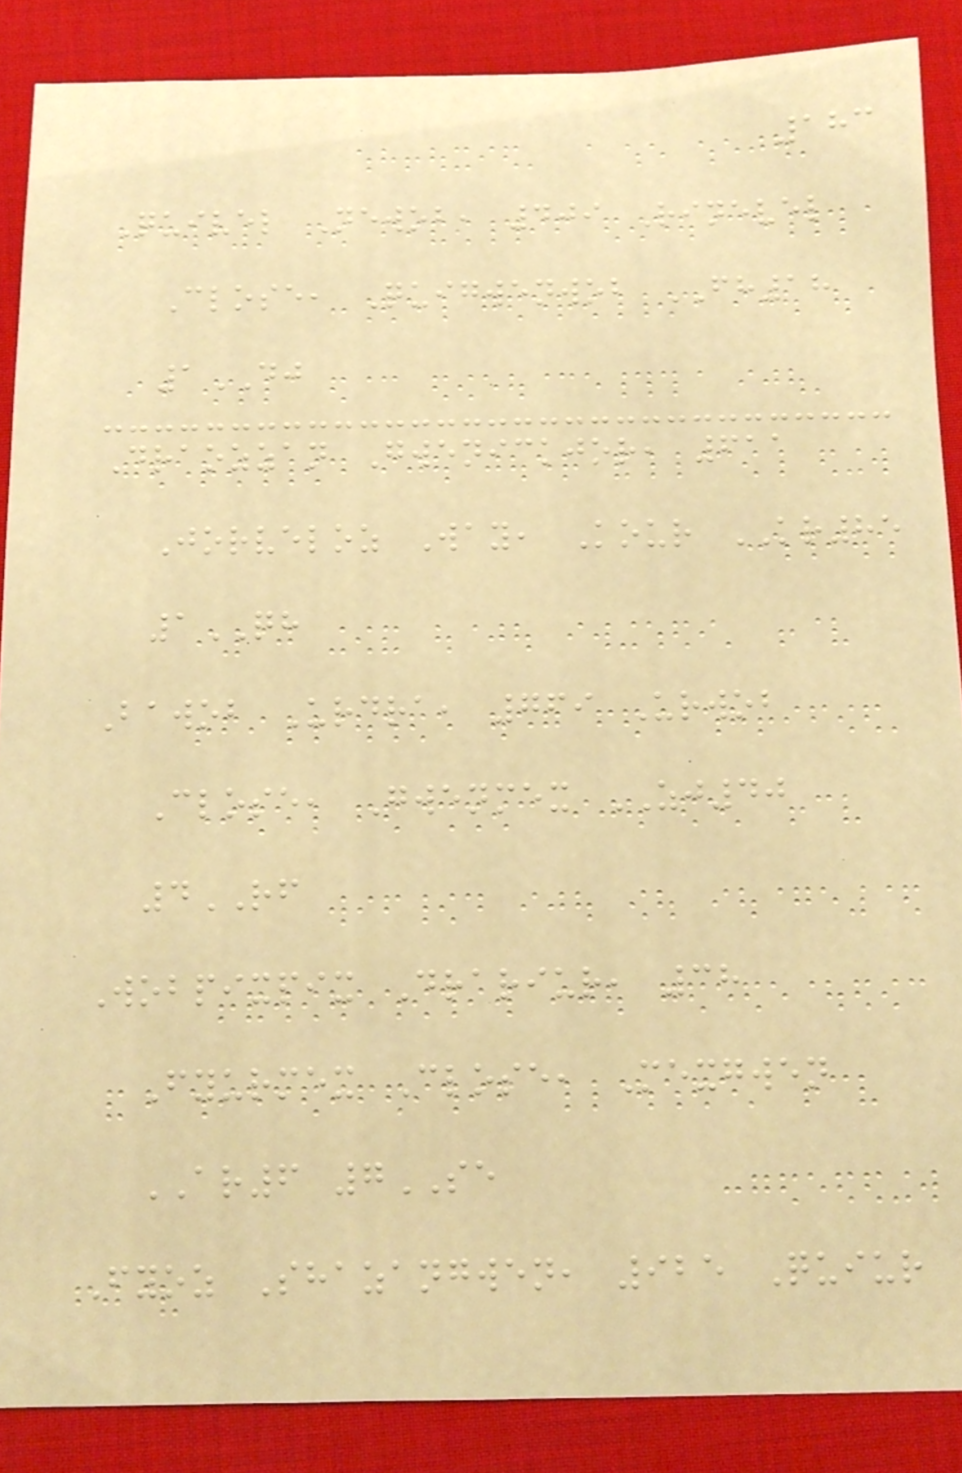183
Quivel Newob, 409 Rinevel
Close, Quigwenwob FH18
1DJ
Draozzan Gwenickjor, 611
Jorveloz Way, Kour KR85
1QH
Bawob Urdra, 769 Urwob
Close, Gwenmex ZJ40
4RF
Wobpixpix Drariur, 38
Fyurmex Close, Mexgwen
AR6 7SE
Fyoz Shazangwen, 925 Quiur
